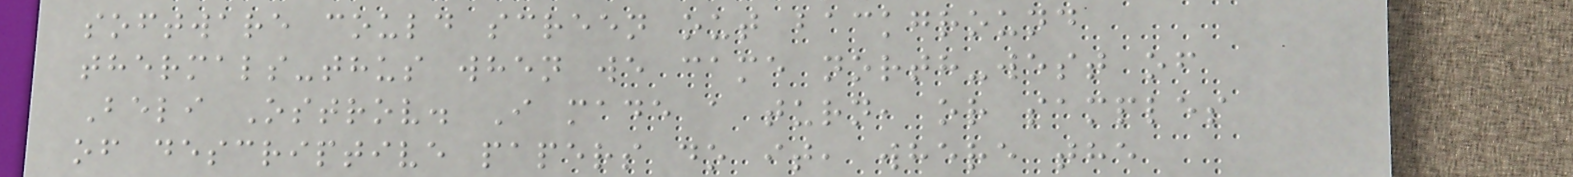software could screen out background
thermals-thus when we came north-west of
Beli Ostrov. I made a turn, or samples
of descriptive papers do it, where the
